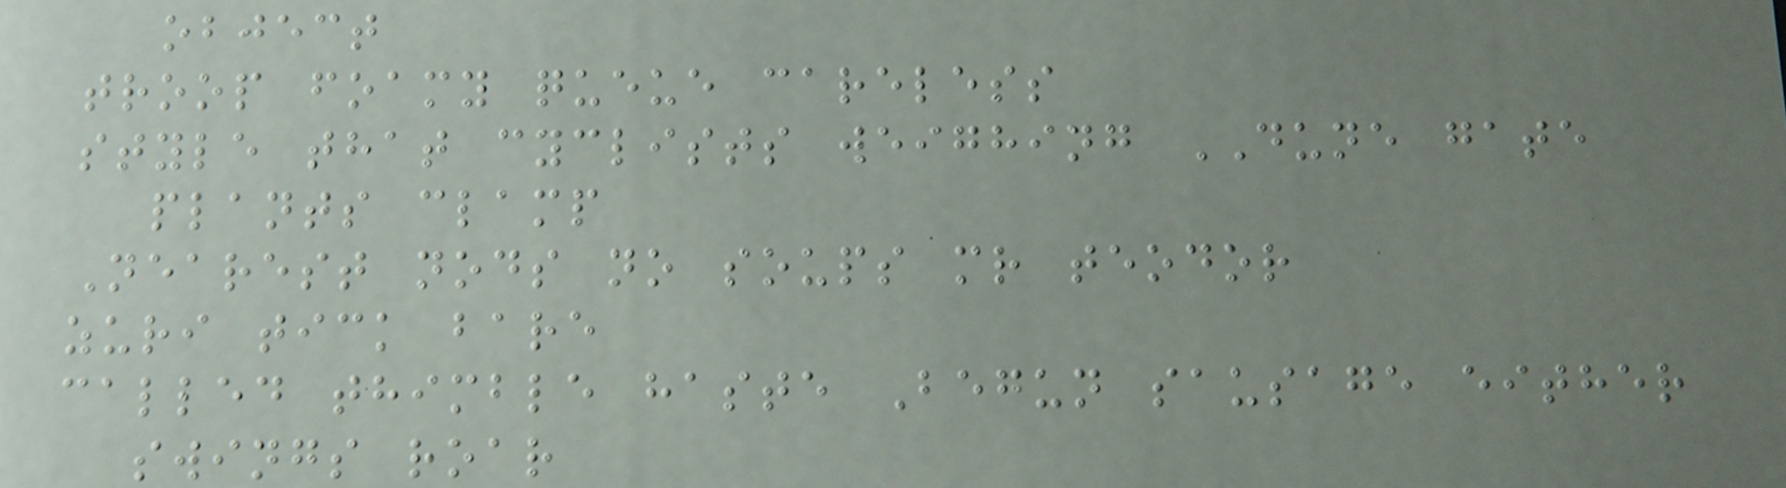object
troop foamy queue careless
style that cyclists weighing DUNE gate
plants clamp
Nearest nods no soups mr teodor
zuri tick bare
called thimble haste Begun sausage either
swings roar
